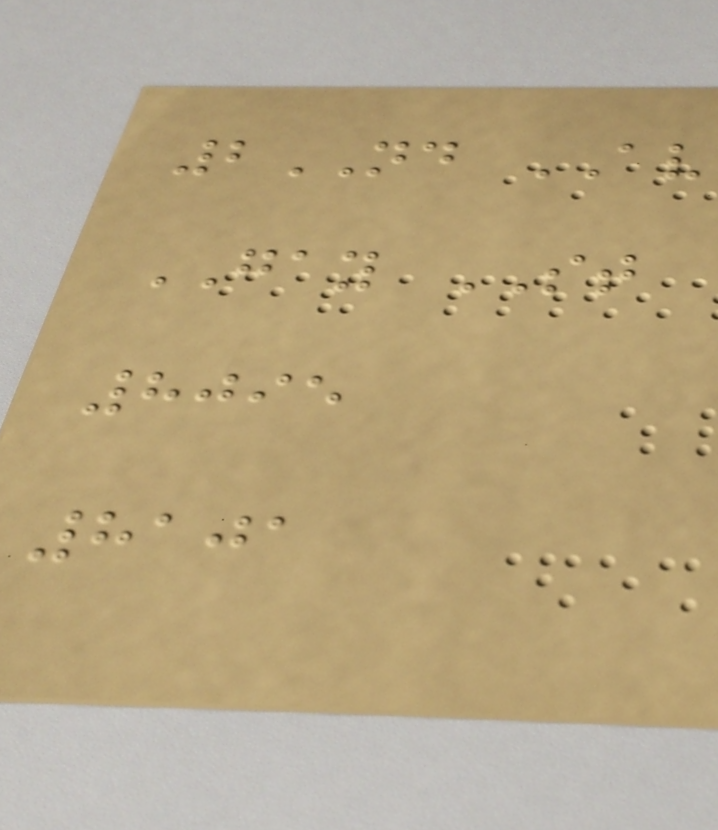2ND AV
GAY ST
8095
8101
